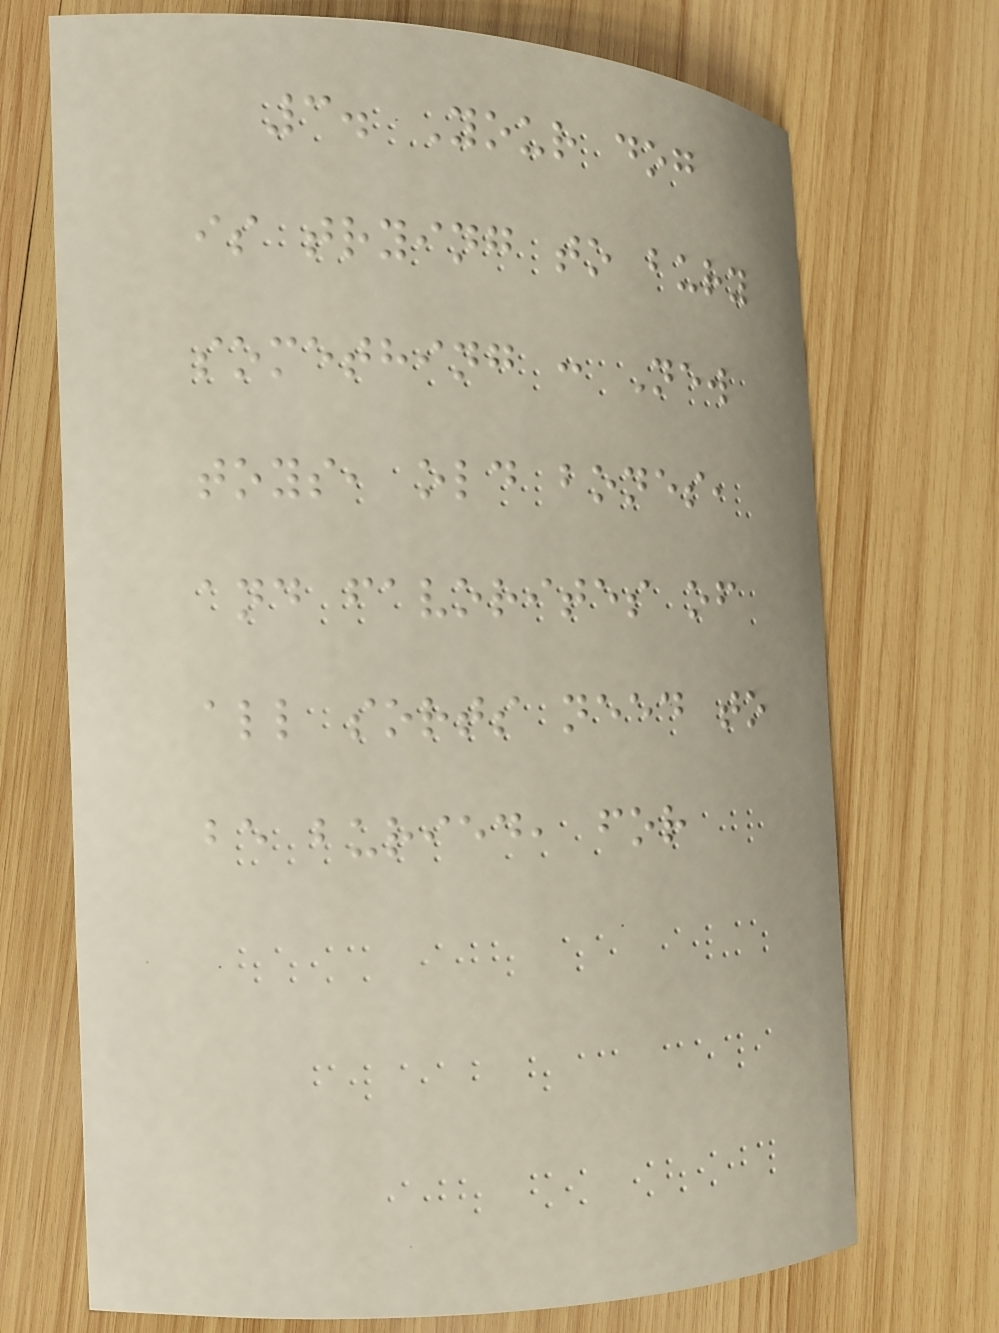3. Your dog
is trying to bury
something : New
toys, old bones,
and favorites of
all sorts need to
be buried, for
